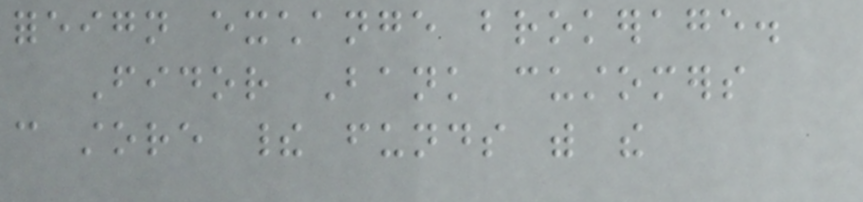foreign exchange brokerage.
Fidor Bank customers
can store their funds with the
